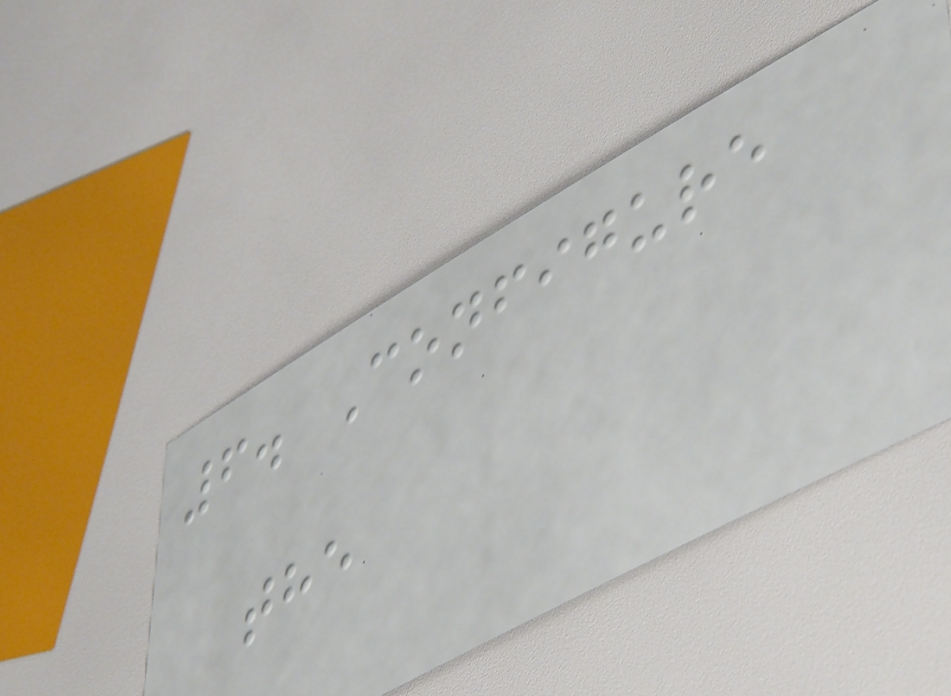6. Configure
the
